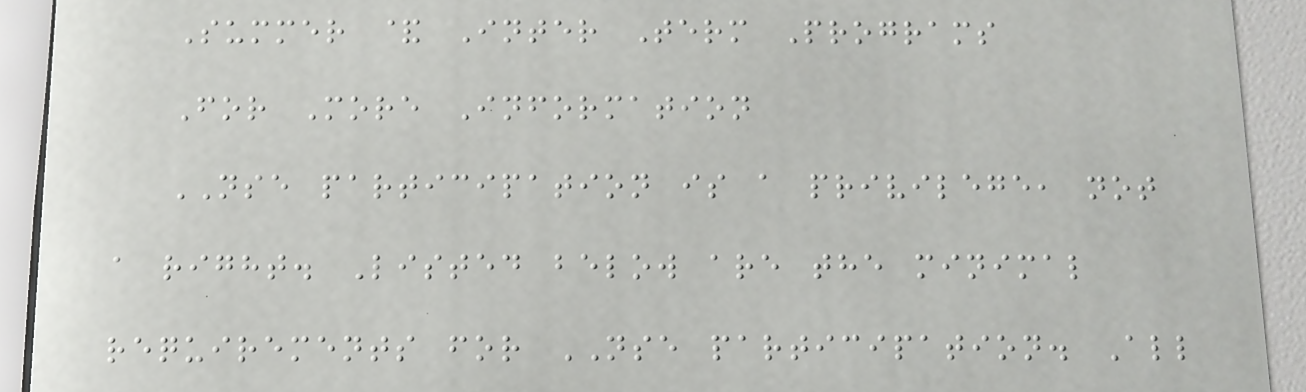Summer & Inter Term Programs
For More Information
NSE participation is a privilege, not
a right. Listed below are the minimal
requirements for NSE participation. All
